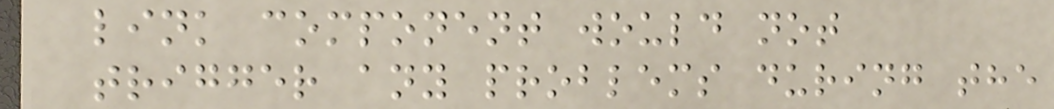link component would not
trigger any problems during the
